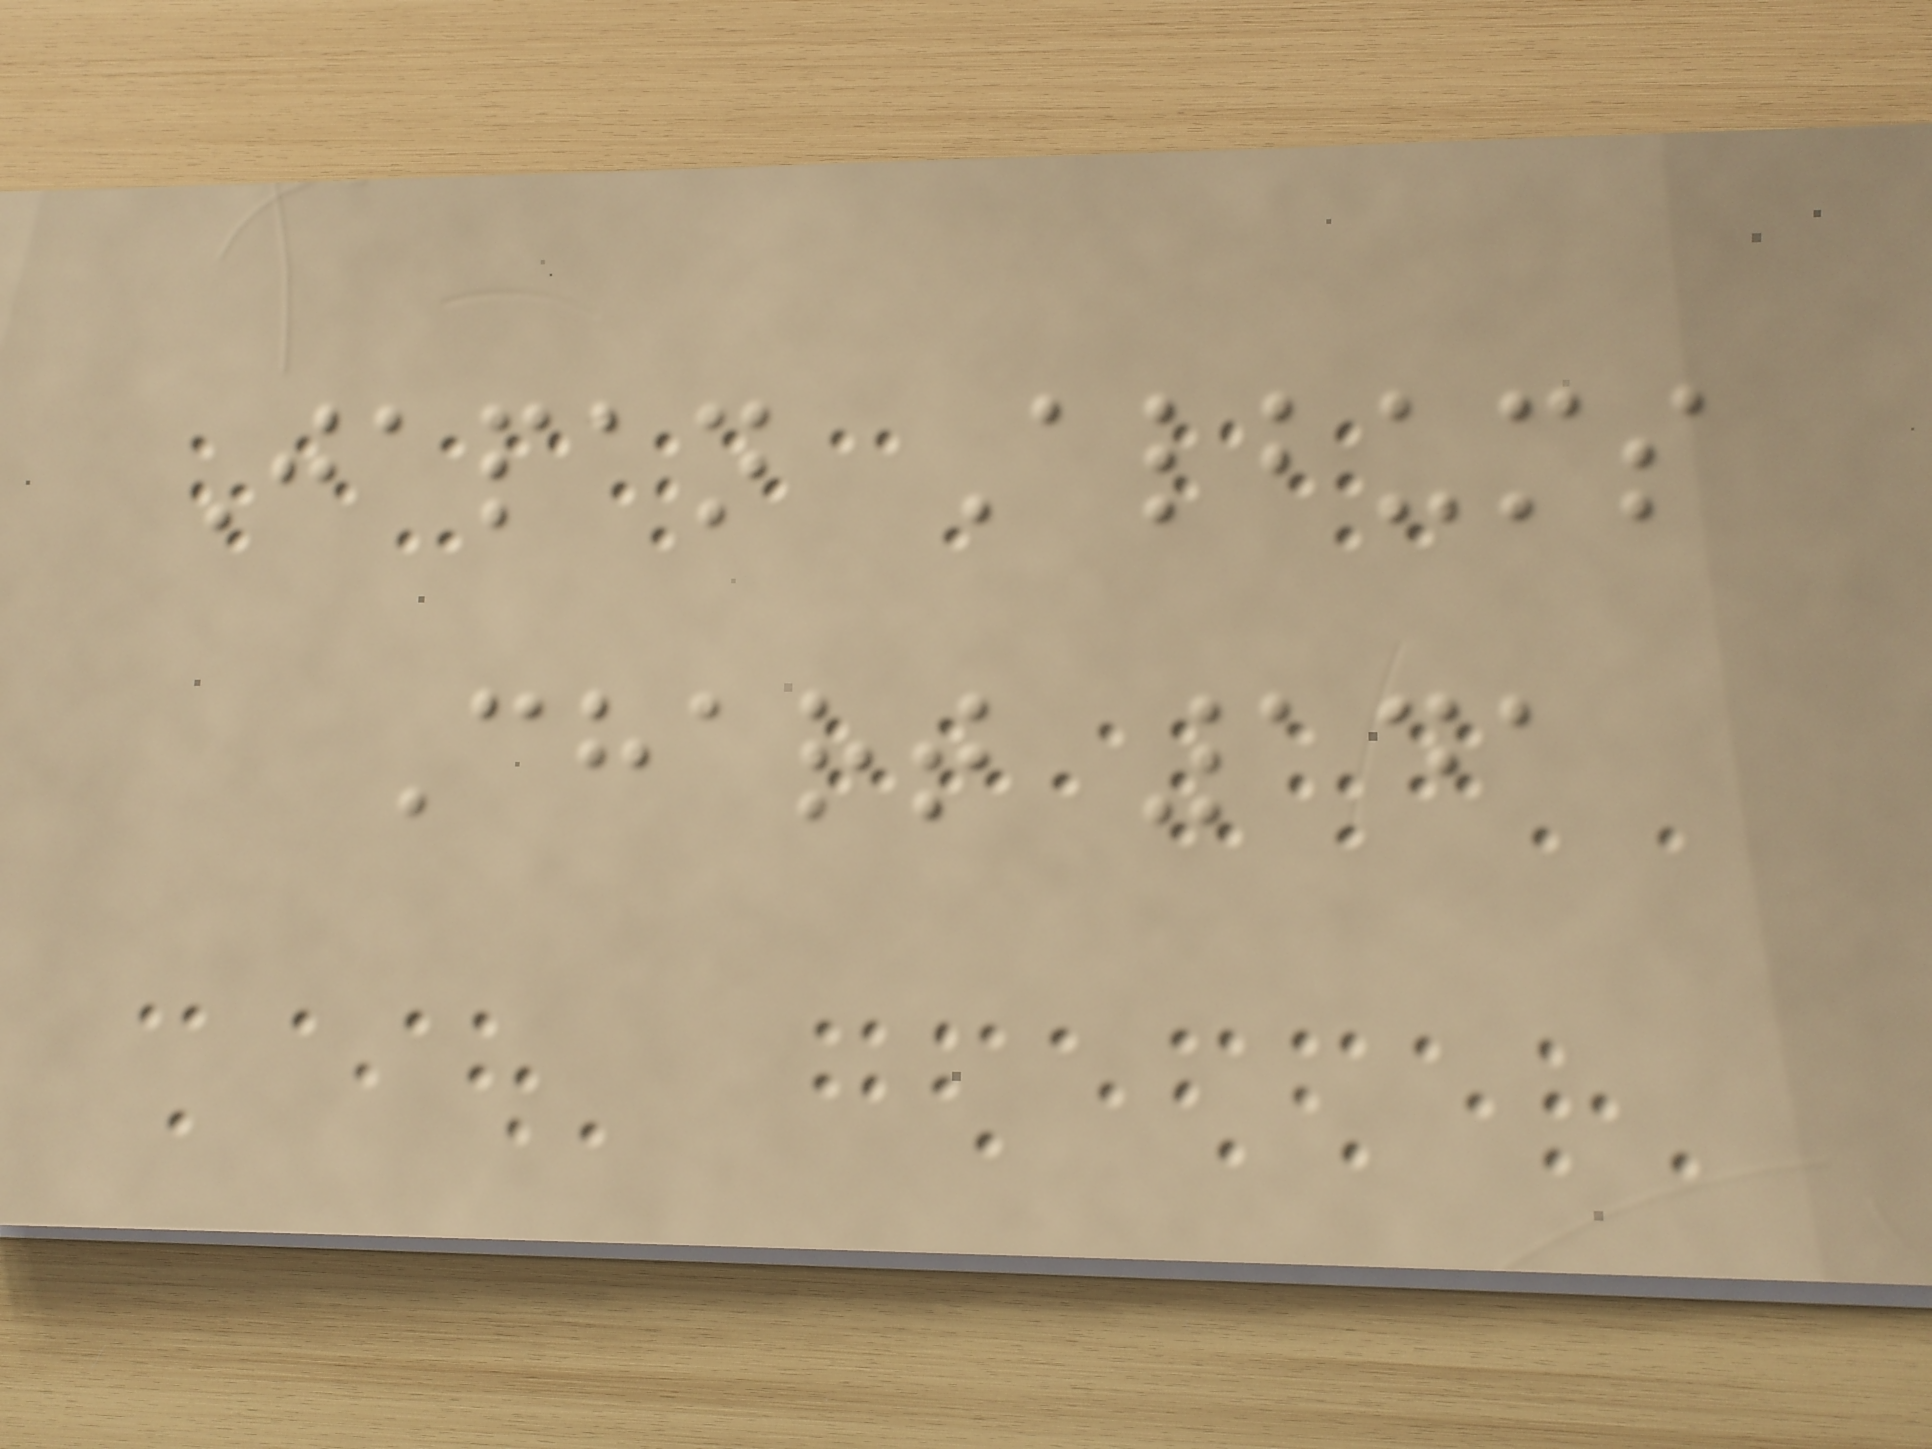Japan Albums
Chart 141
